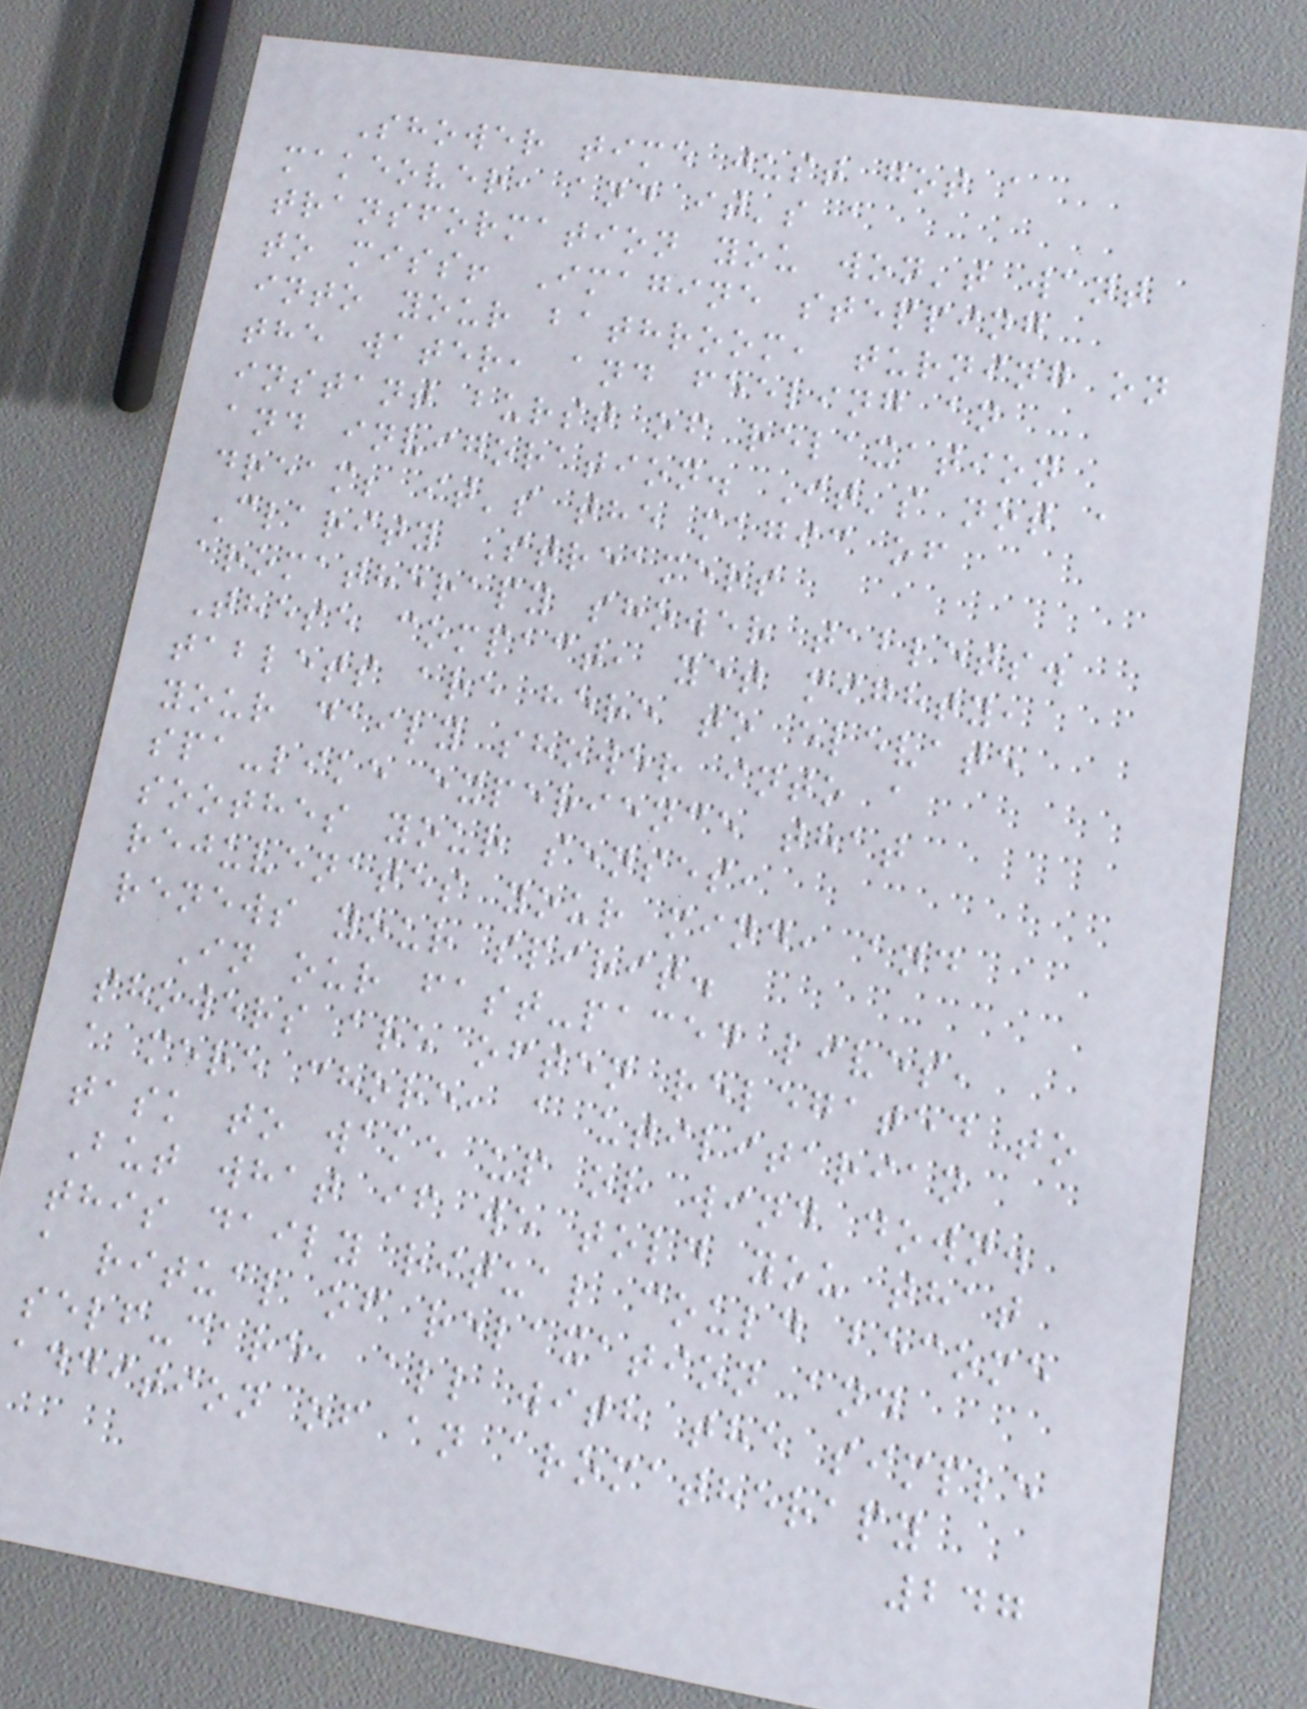Shower time just got a
makeover, and it's a
transformation you won't want
to miss! Imagine stepping
into your bathroom, turning on
the water, and feeling an
instant burst of relaxation
and invigoration. It's not a
dream; it's the magic of
Clarity Streamers
aromatherapy shower tablets.
These compact, yet mighty,
tablets are here to elevate
your daily shower into a
spa-like experience that
soothes your senses,
rejuvenates your mind, and
renews your spirit.
In our fast-paced lives,
showers are often relegated to
a mere chore, a utilitarian
task to wake up or wind down.
But what if we told you that
this daily ritual could become
a ritual of relaxation and
self-care, all with the simple
addition of an aromatherapy
247
